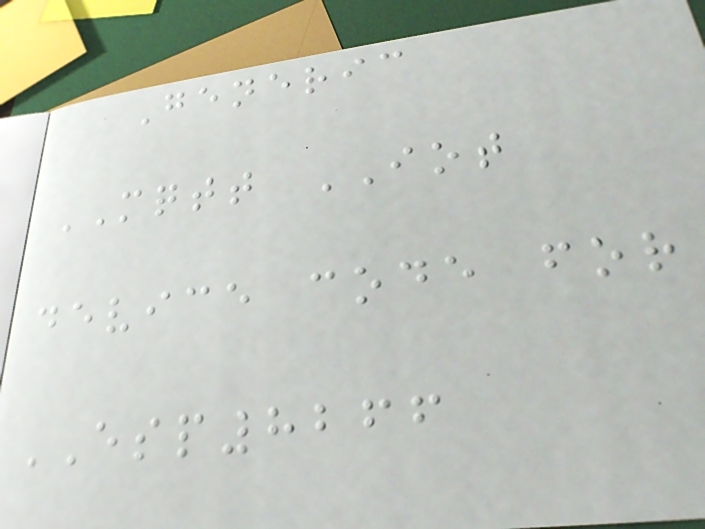Generic
MQTT IOT
device code for
ESP8266
